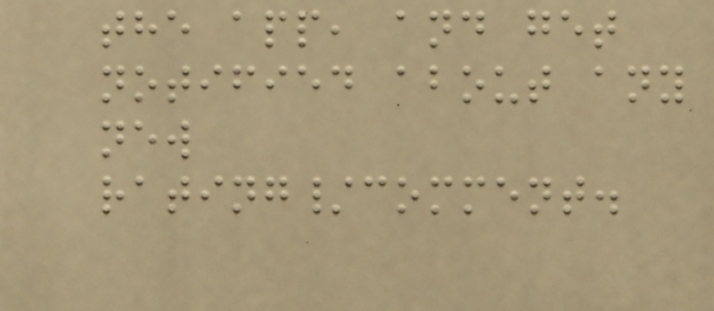the app, and get
notified about any
new
rating/comment.
